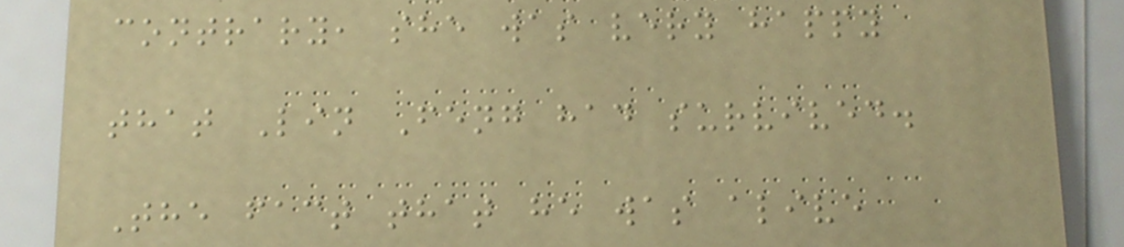contrary, she was very happy
that Lin Feng had survived.
The fact that he was alive
